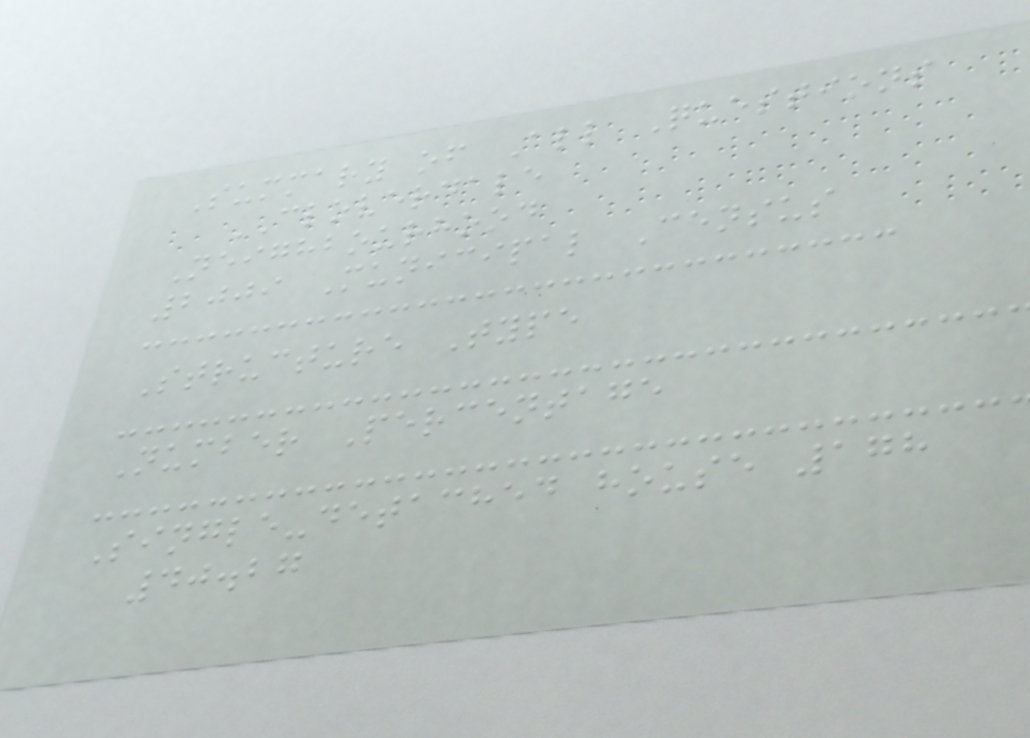Summary of All Questions
CLOVERDALE
Neighbourhood
2009 Municipal Census
Structure Type
Number Percentage
Single-detached house 178
40.27
